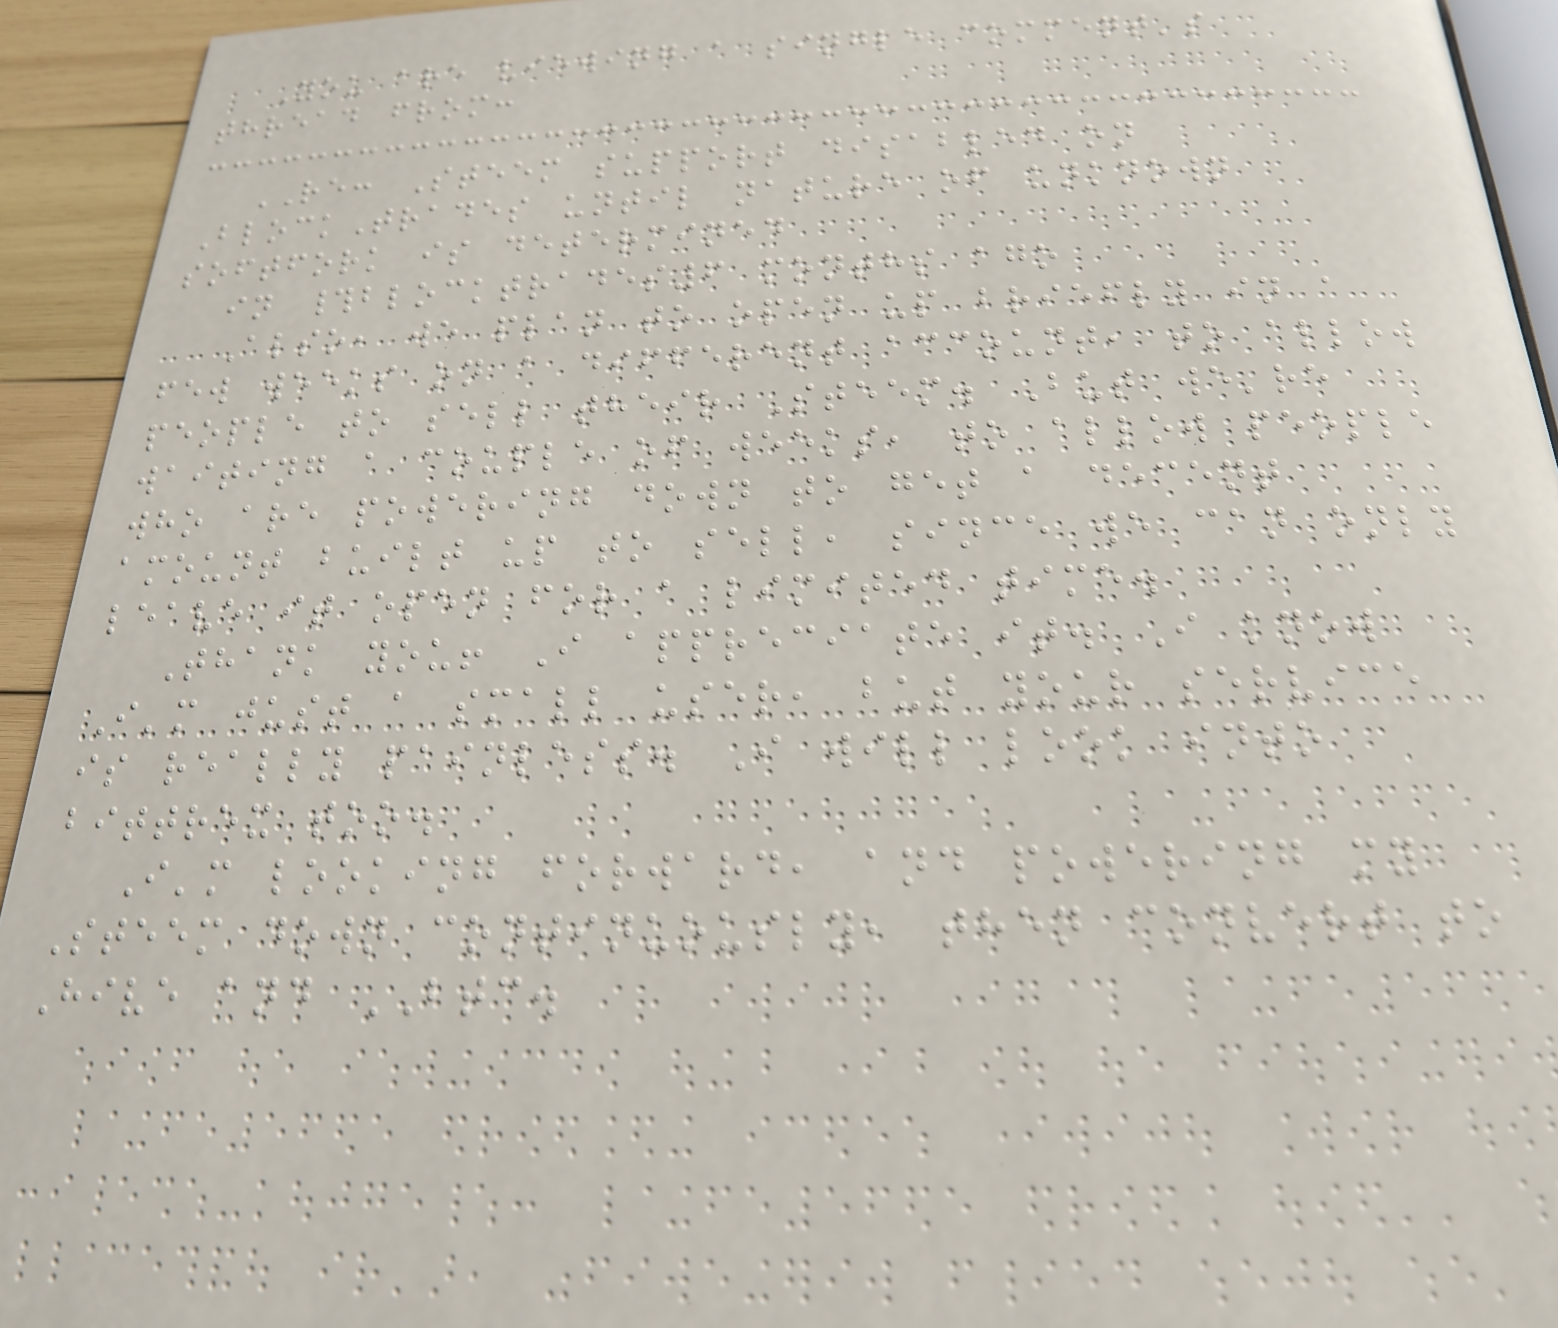You are viewing a single comment's
thread from:
RE: Steem support disabled on
BlockTrades until nature of unknown
softfork is determined
in #blocktrades6 months ago
Also, we plan to open up briefly in a
few weeks on a different account, to allow
people to sell their Steem. But we're
waiting a couple of weeks, to allow people
who are powering down to get a decent
amount built up to sell, since we can only
leave it open for a limited time.
Thank you! I appreciate it. I know
I'm just a small user, but your service
is really painless. I will look into
bittrex too.
I'm looking forward, and powering my
Steem down continuously, then convert to
Hive and BTC.
